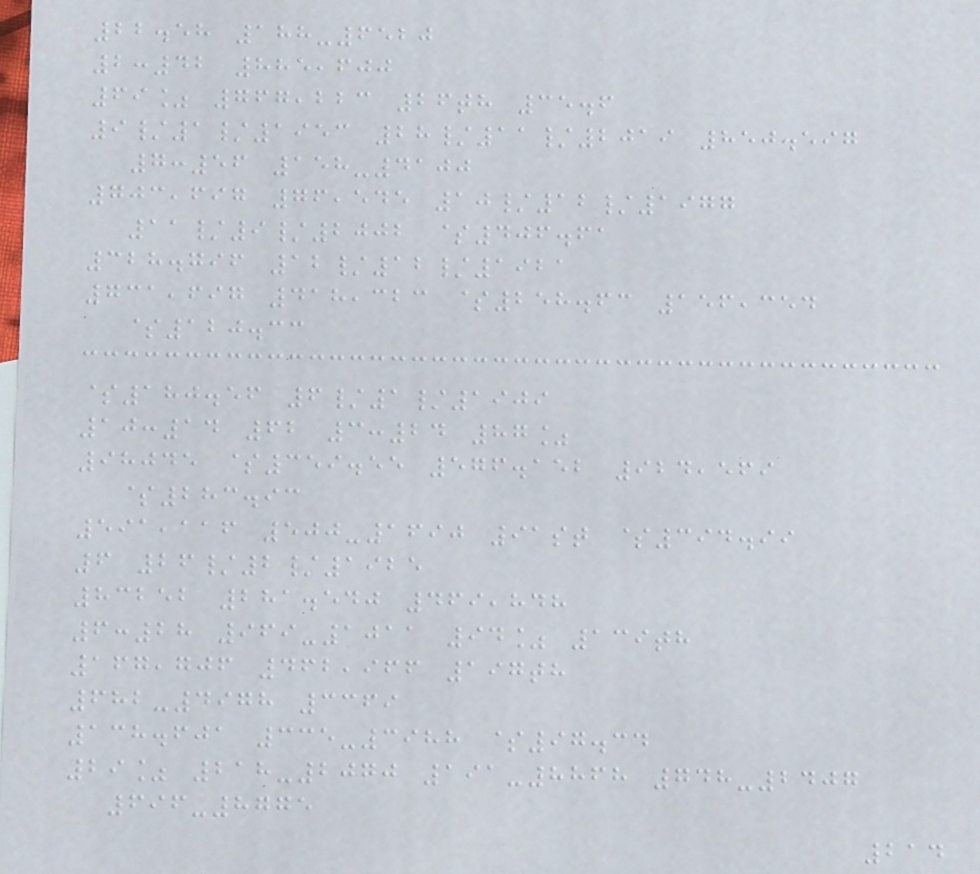22.58 188-6520
2:42 885,600
69% 767,223 26th 35.6
9/1/1953 28/11/2019 850.597
7:56 158-4100
703,697 76,545 10/12/1977
11/9/2002 $406.61
328.796 12/12/1921
731,697 418,323 $258.63 156,354
$120.33
$180.56 6/1/1909
10:14 62 3:24 87%
98045 $359.55 576.152 924,569
$283.93
591,116 500-1690 91st $394.99
6 26/2/1925
83252 281.540 469,848
6:28 969-1011 94% 139th
167,706 462,966 197th
682-4978 3369
138.601 335-3988 $97.34
29% 218-2070 191-8868 748-2407
696-8775
214
